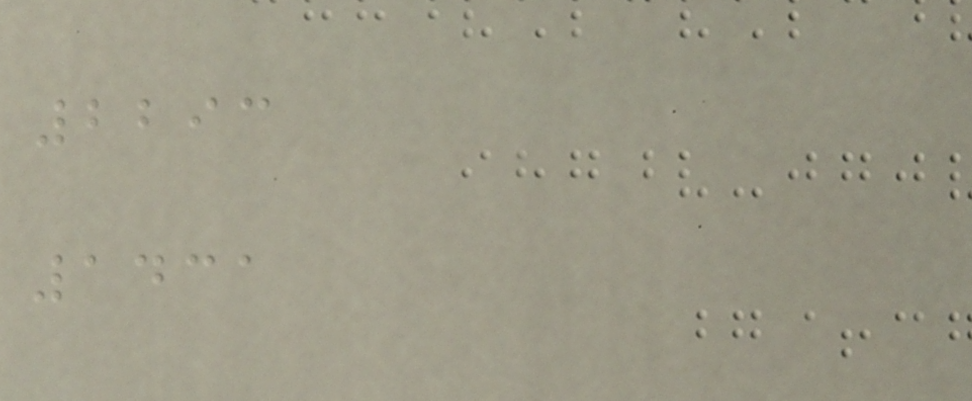2293
1431
